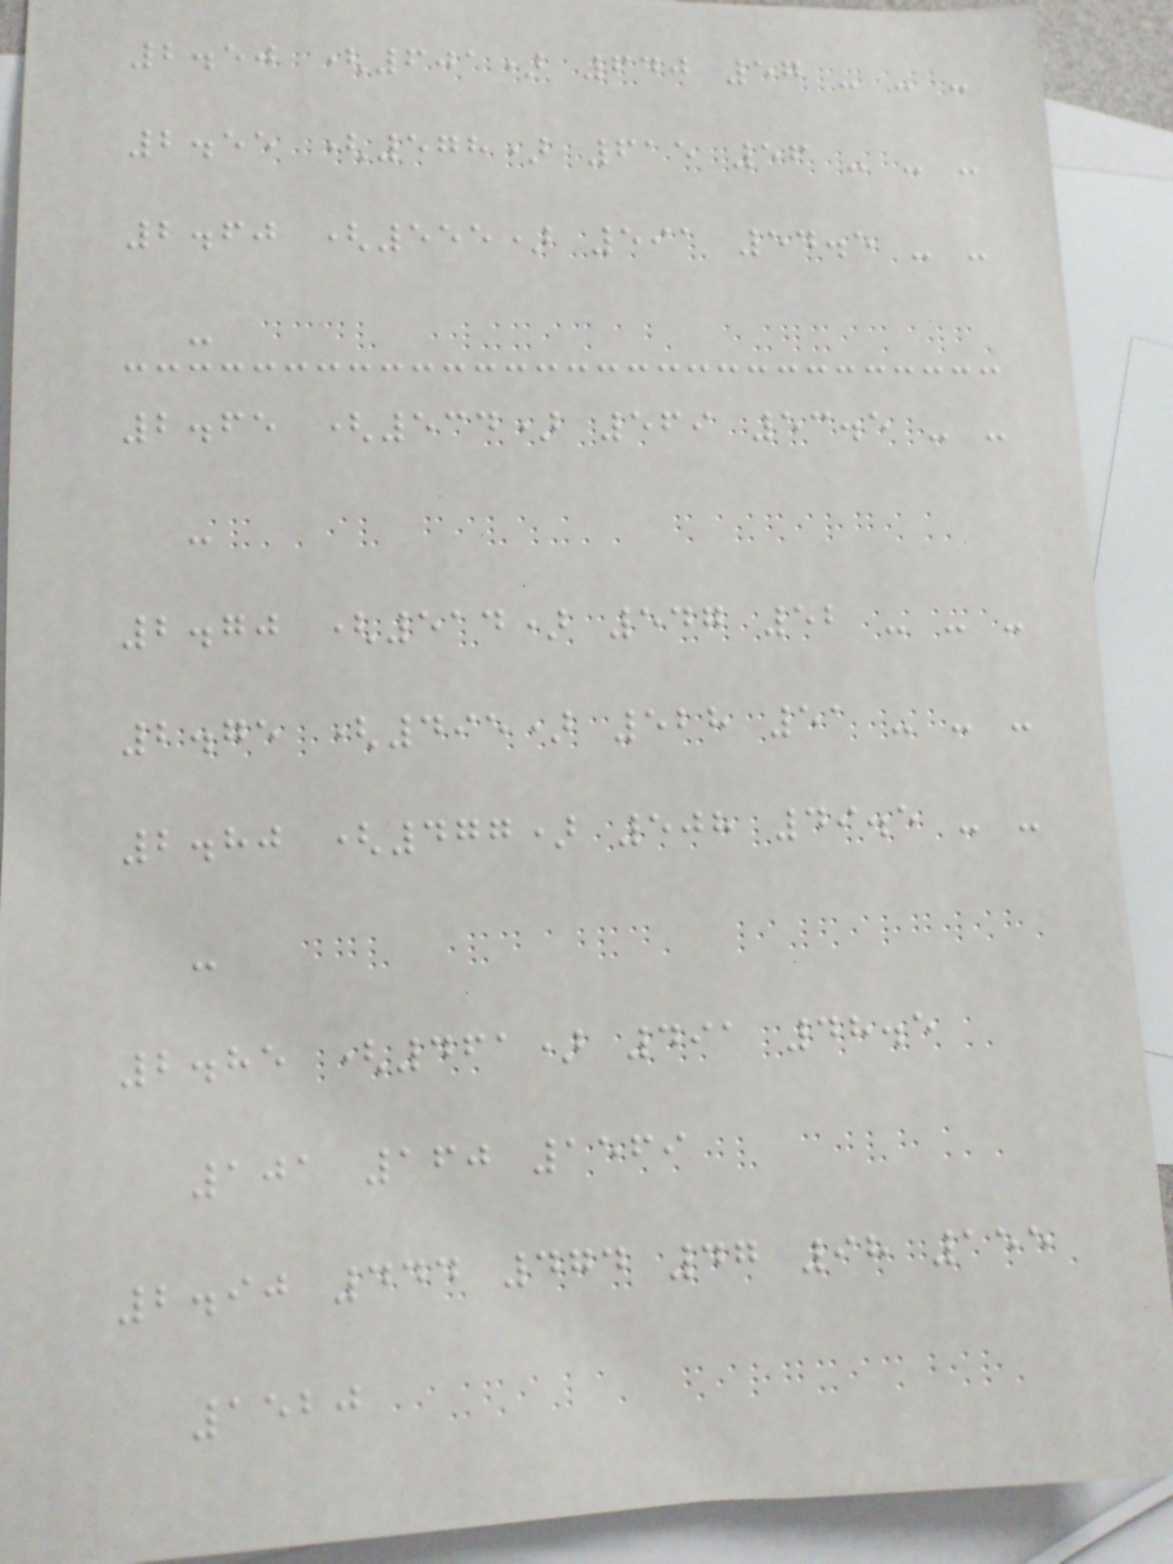2.50 (601) 640 57 - - -
2.55 (578) 615 56 - - -
2.60 (555) 591 54.5 - -
-
2.65 (534) 569 53.5 - -
-
2.70 (514) 547 52 - - -
2.75 (495) 528 51 - - -
2.80 (477) 508 49.5 - -
-
2.85 (461) 491 48.5
101 160 1569
2.90 444 474 47 98 155
1520
